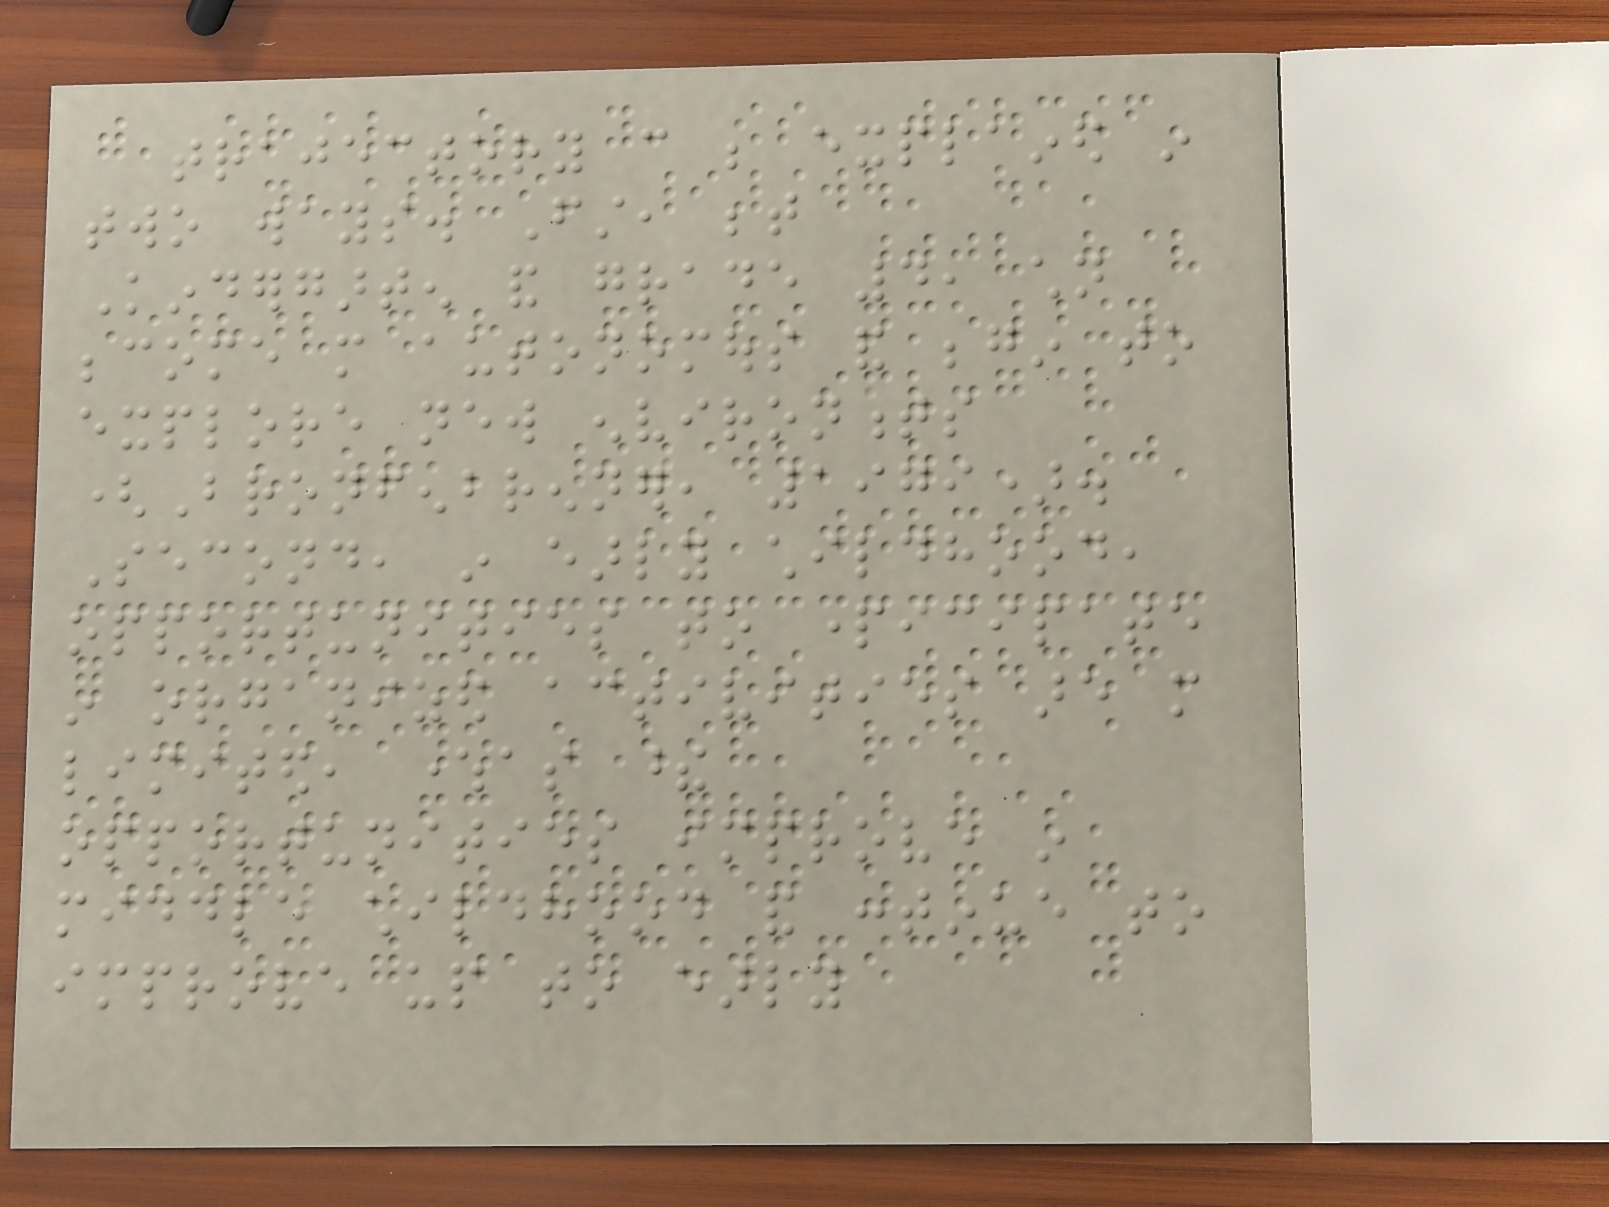trajectory can be explained in
two ways. First, between
Kindergarten and grade 4, children
become more autonomous and begin to
explore new environments
(Bronfenbrenner, 1979).
Second, in early childhood,
opportunities to participate
in organized activities are more
limited, whereas these
opportunities improve in
middle childhood and continue to
improve up to early
